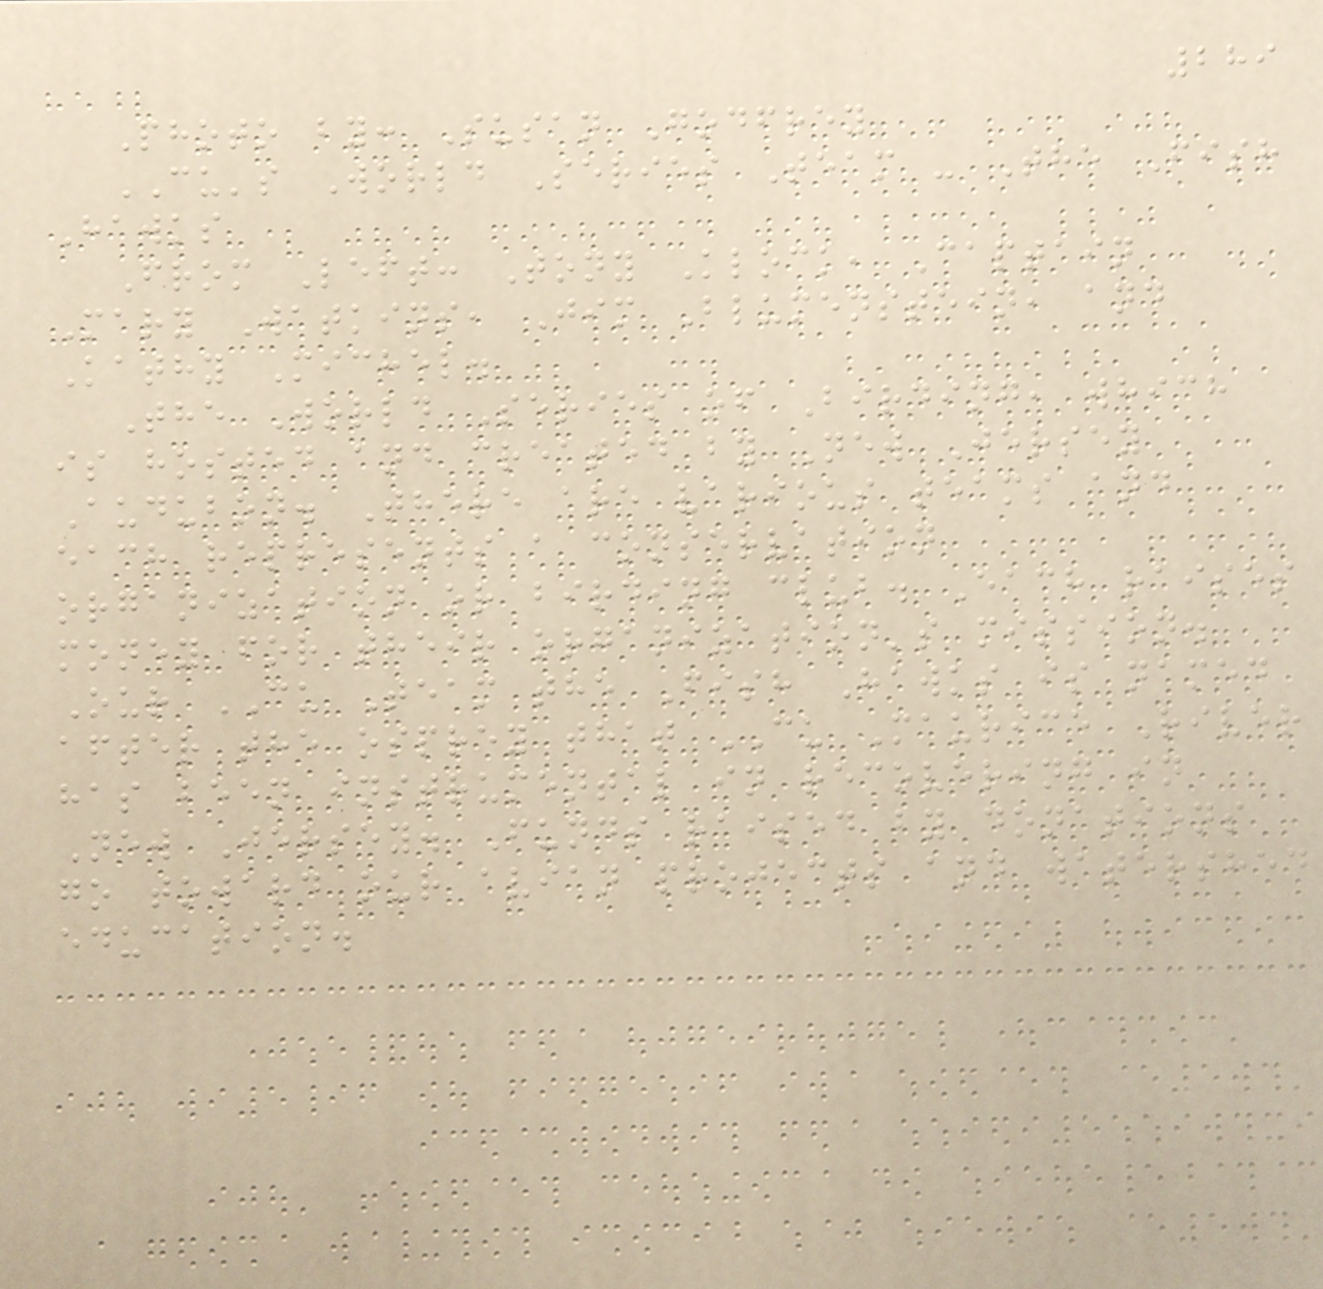289
Photo by: Susan Godfrey
CU's World Series Team - The Fish
Hawks
From Left: Tony Klock, Captain
Mary Watkins, Jim Blumenstein, and
Kathy Michel.
The World Series of Birding, which
is hosted and created by New Jersey
Audubon. There are various teams and
each represents a conservation
organization or birding club. Each raises
money for their organization's mission.
Our CU Team the Fish Hawks is named
after the osprey that CU Maurice River
has been instrumental in recovering in
New Jersey. Funds raised by donations
go toward our avian projects and watershed
education.
